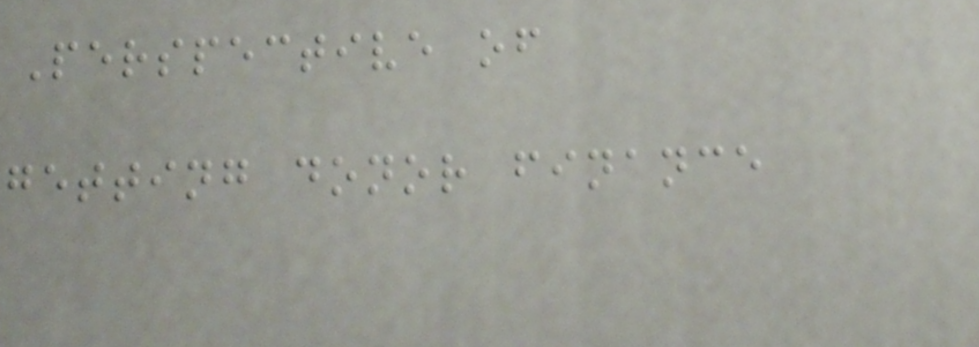Perspective of
getting donor finance
